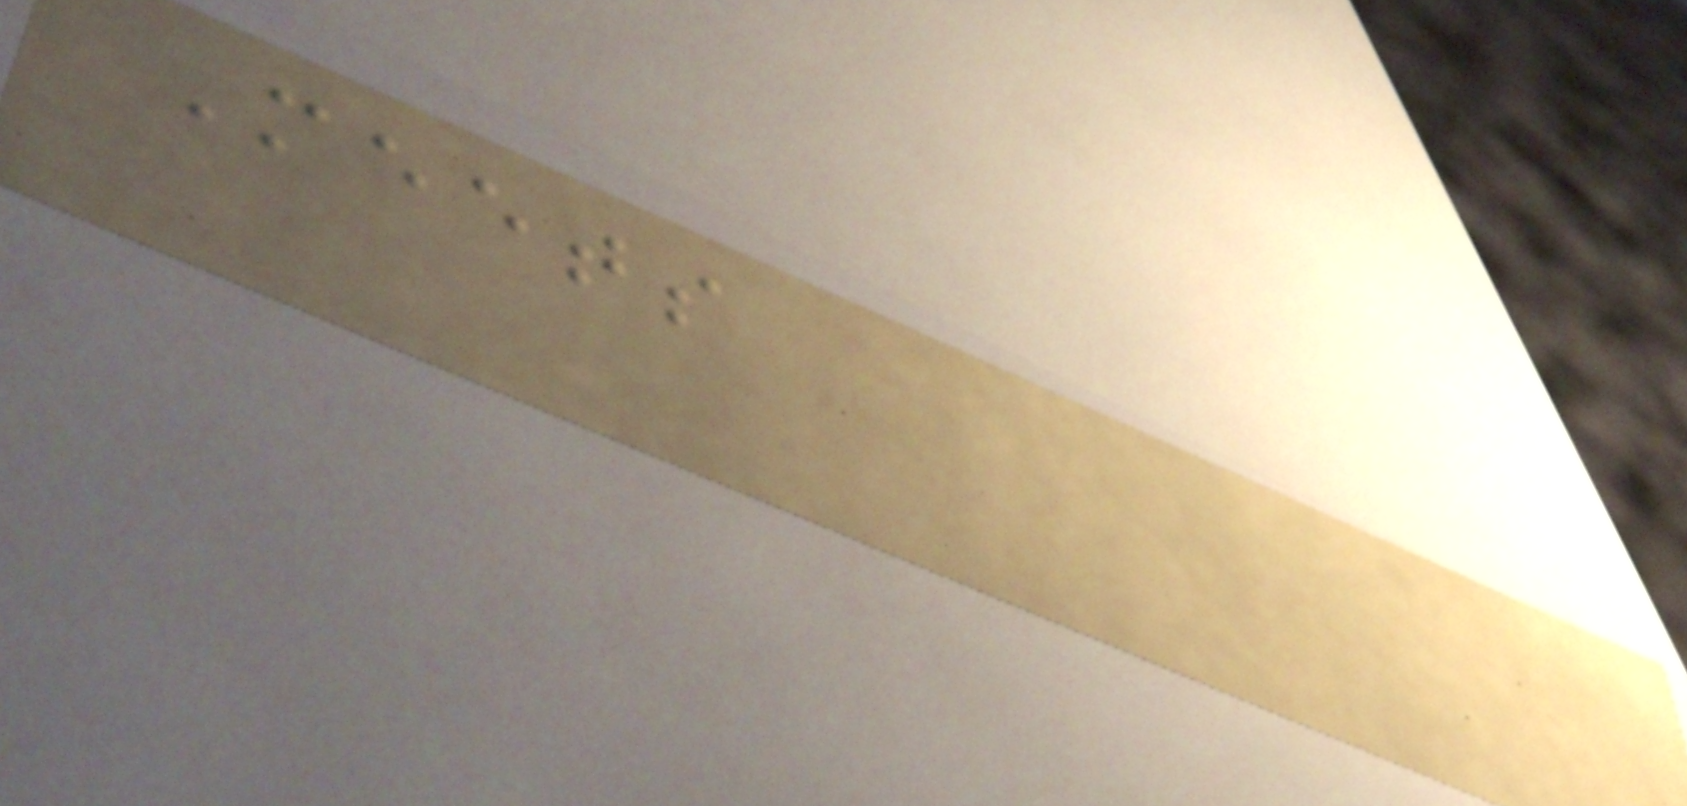Meets
